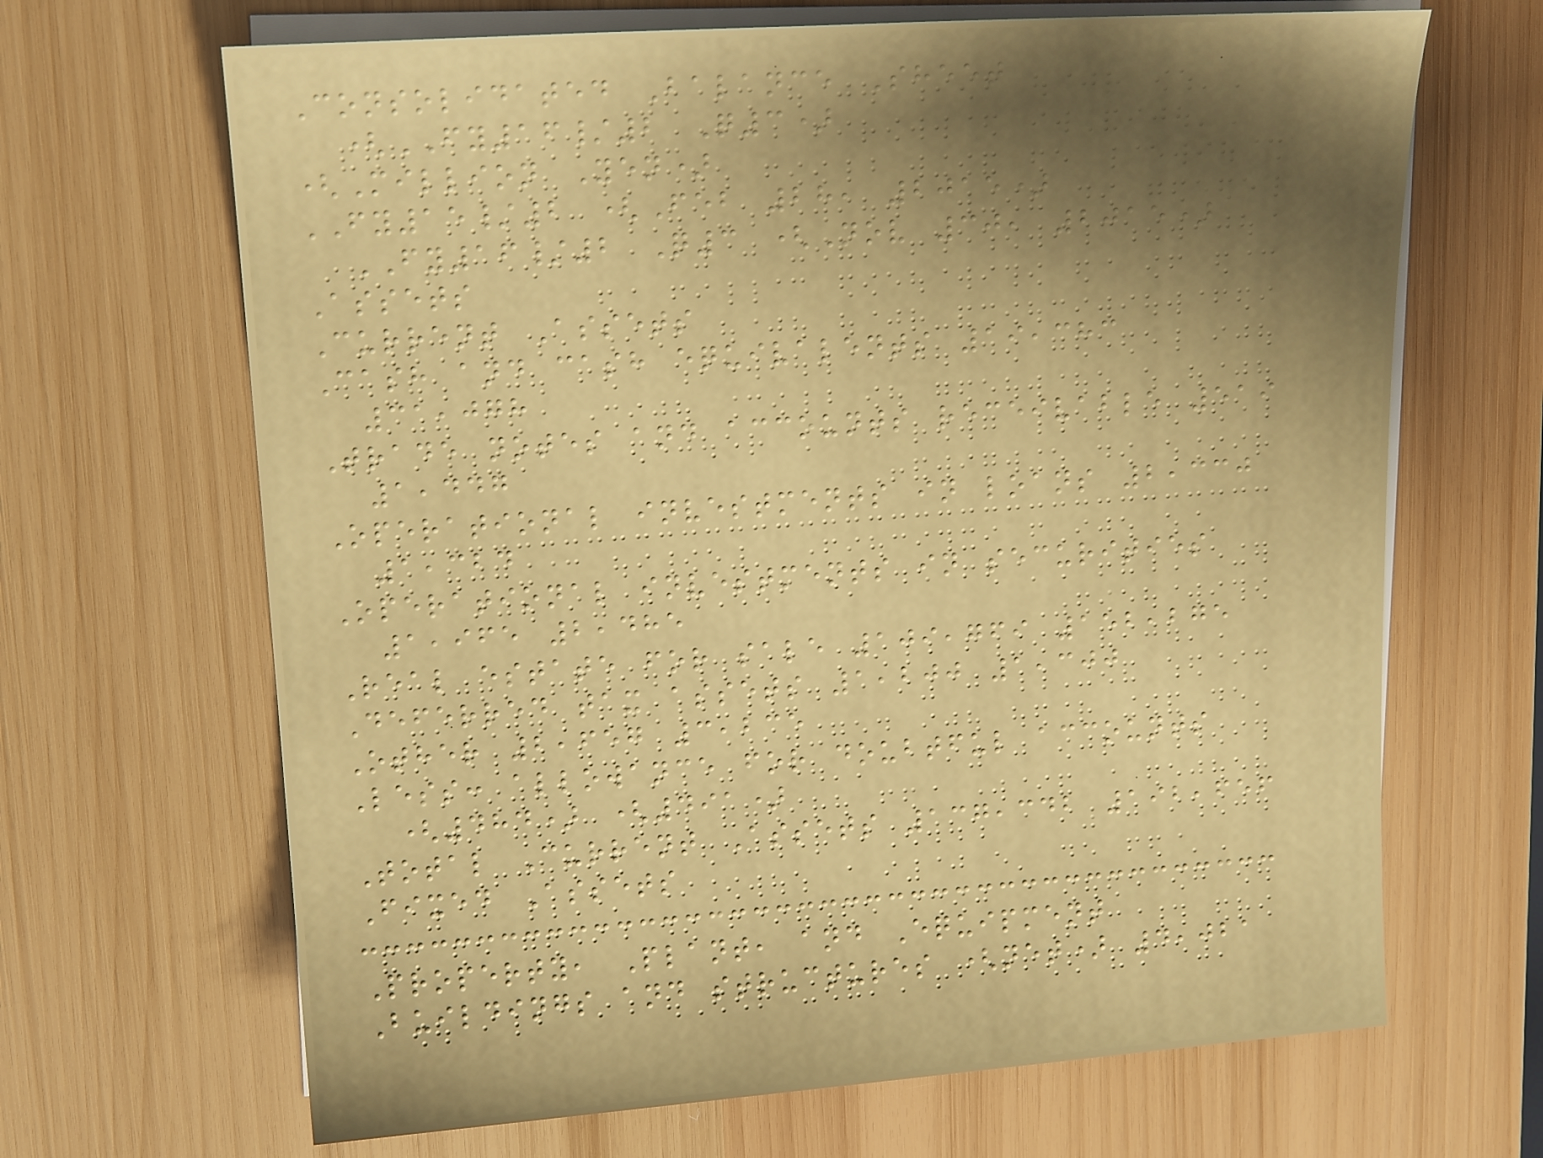Consolidated Balance Sheet
(FY16/2 Q3)
(Million Yen)
FY15/2 (Feb 28, 2015)
FY16/2 Q3 (Nov 30, 2015)
Assets
Current Assets
Cash and cash equivalents 19,383
31,078
Trade notes and accounts receivable 519
1,447
Operational investments in loans 2,330
1,324
Operational investments in securities
1,965 2,485
Real estate for sale 109,769 152,275
Deferred tax assets 1,200 1,300
Other 2,657 3,235
Less: allowance for doubtful accounts
(484) (491)
Total Current Assets 137,342 192,656
Fixed Assets
Property, Plant, and Equipment
Buildings and structures (net) 4,021
